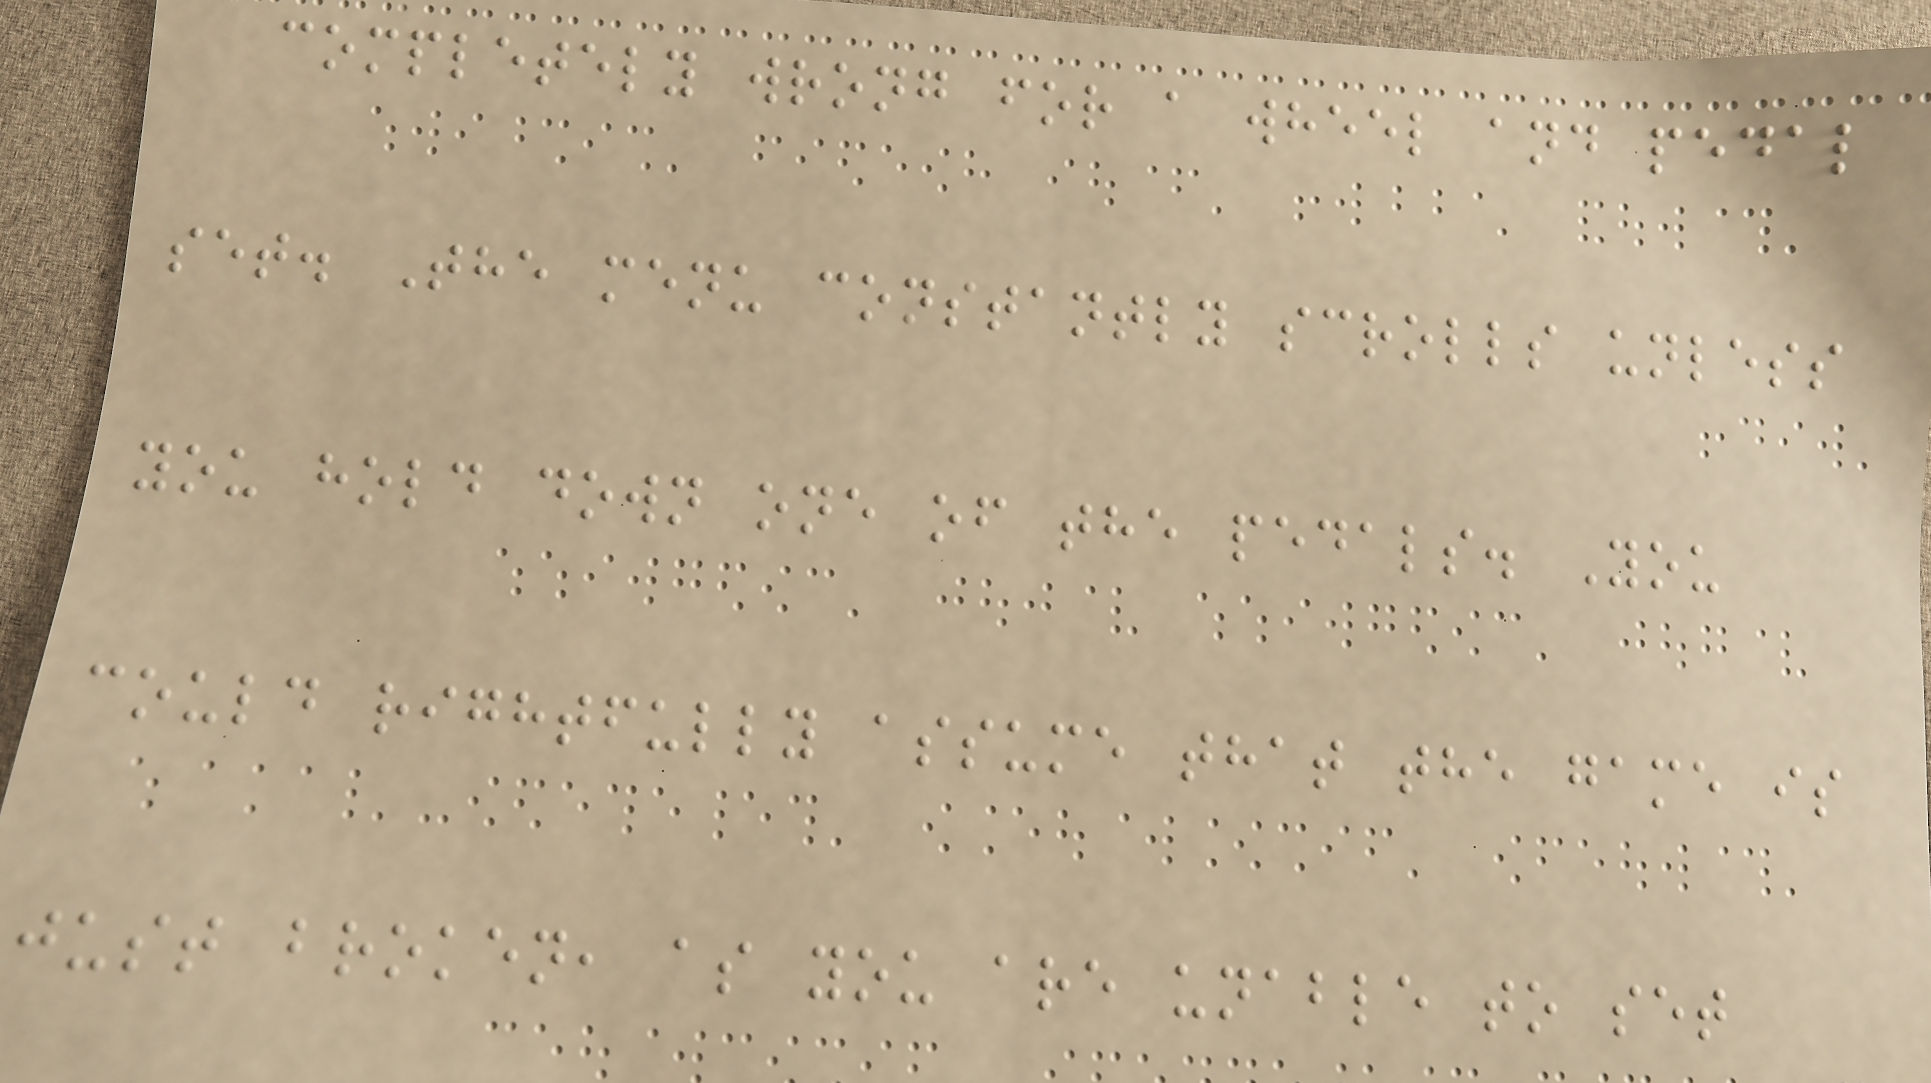completely wrong for a wheel and pedal
set. The menu constantly scrolls unless
you hold down one of the pedals. You
could rightfully assume that the game is
just broken, as you are unable to set
